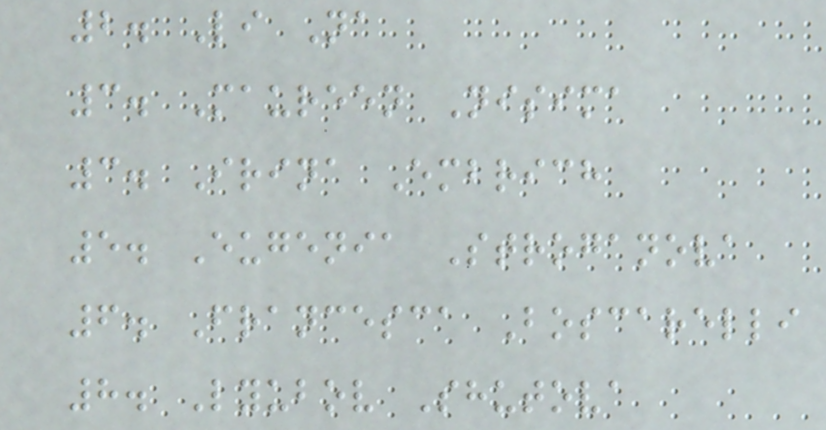2. Li Na
3. Maureen Nisima
3. Irina Embrich
5. Eugenia Stroganova
6. Francesca Boscarelli
8. Lyubov Shutova
